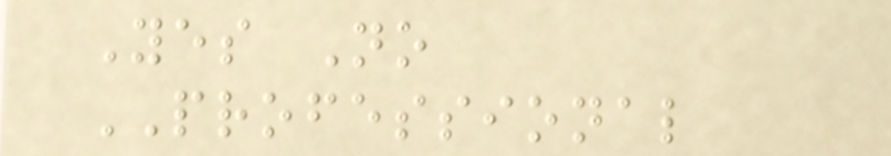Yes No
PROFESSIONAL
